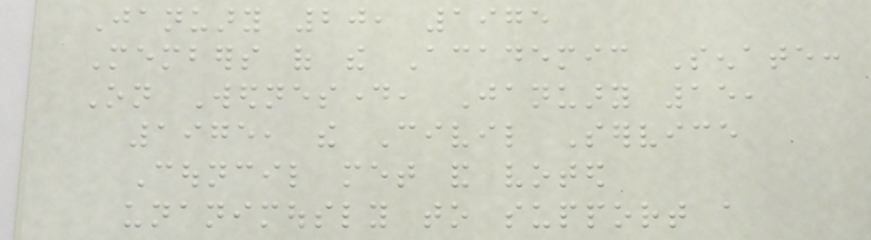January 20, 1975
Members of the Academic Senate:
On Wednesday, January 15,
1975, the Civil Service
Council met and voted
unanimously to support a
